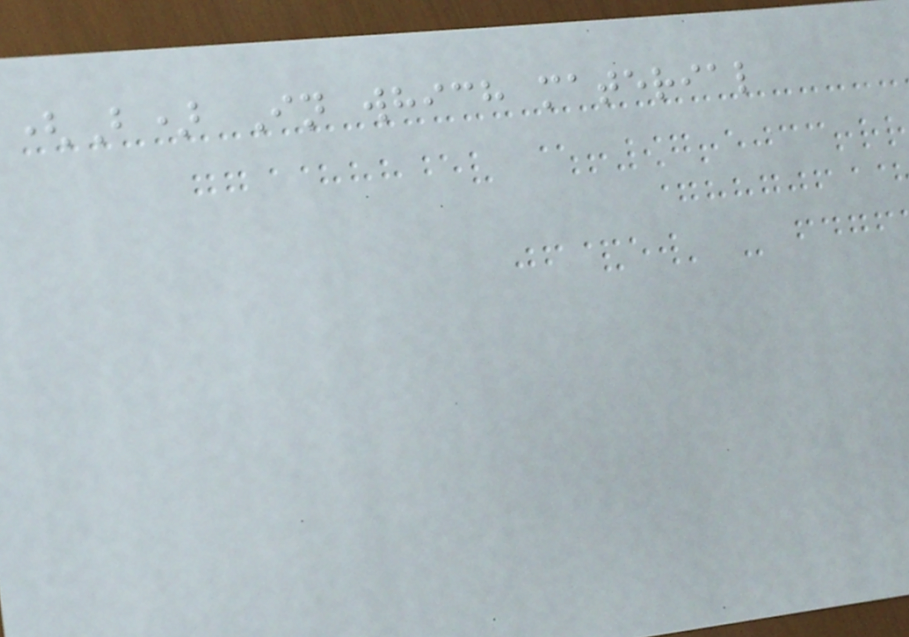(B) In which material
